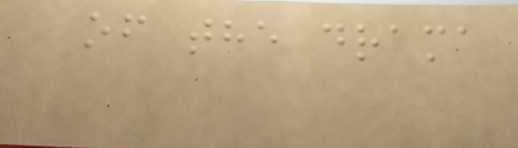of the drama
